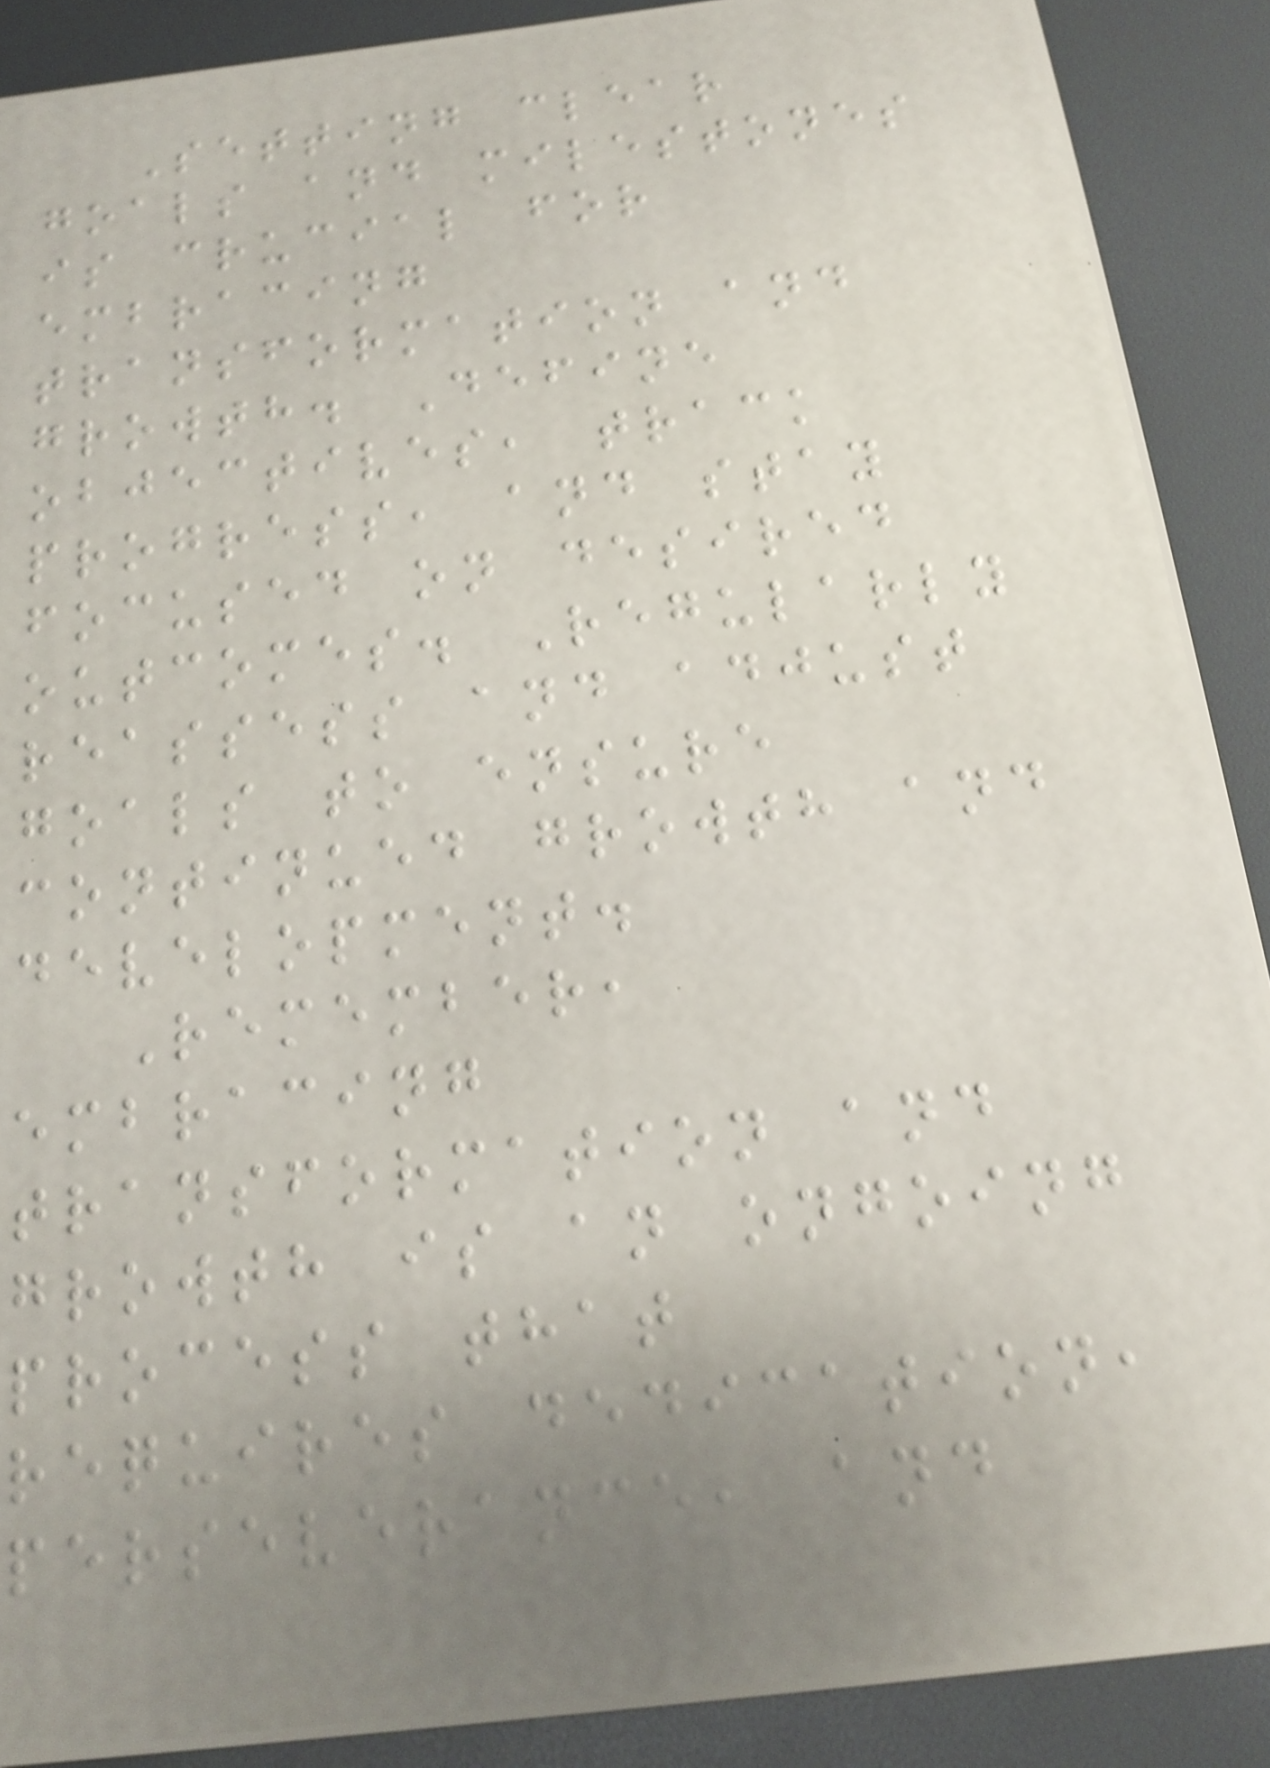Setting clear
goals and milestones
is crucial for
embracing
transformation and
growth. Define
objectives, track
progress, and stay
focused on desired
outcomes. Regularly
reassess and adjust
goals to ensure
continued growth and
development.
Remember,
embracing
transformation and
growth is an ongoing
process that
requires dedication,
perseverance, and
